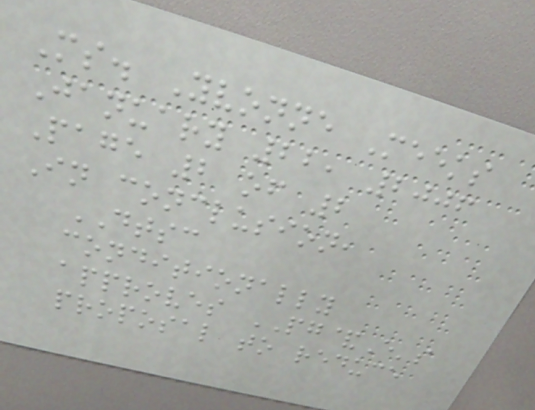Ms. Yvonne Meeks
January 22, 2006
Page 2 of 2
In conclusion,
DTSC
conditionally
approves PG&E's
proposal to reduce
